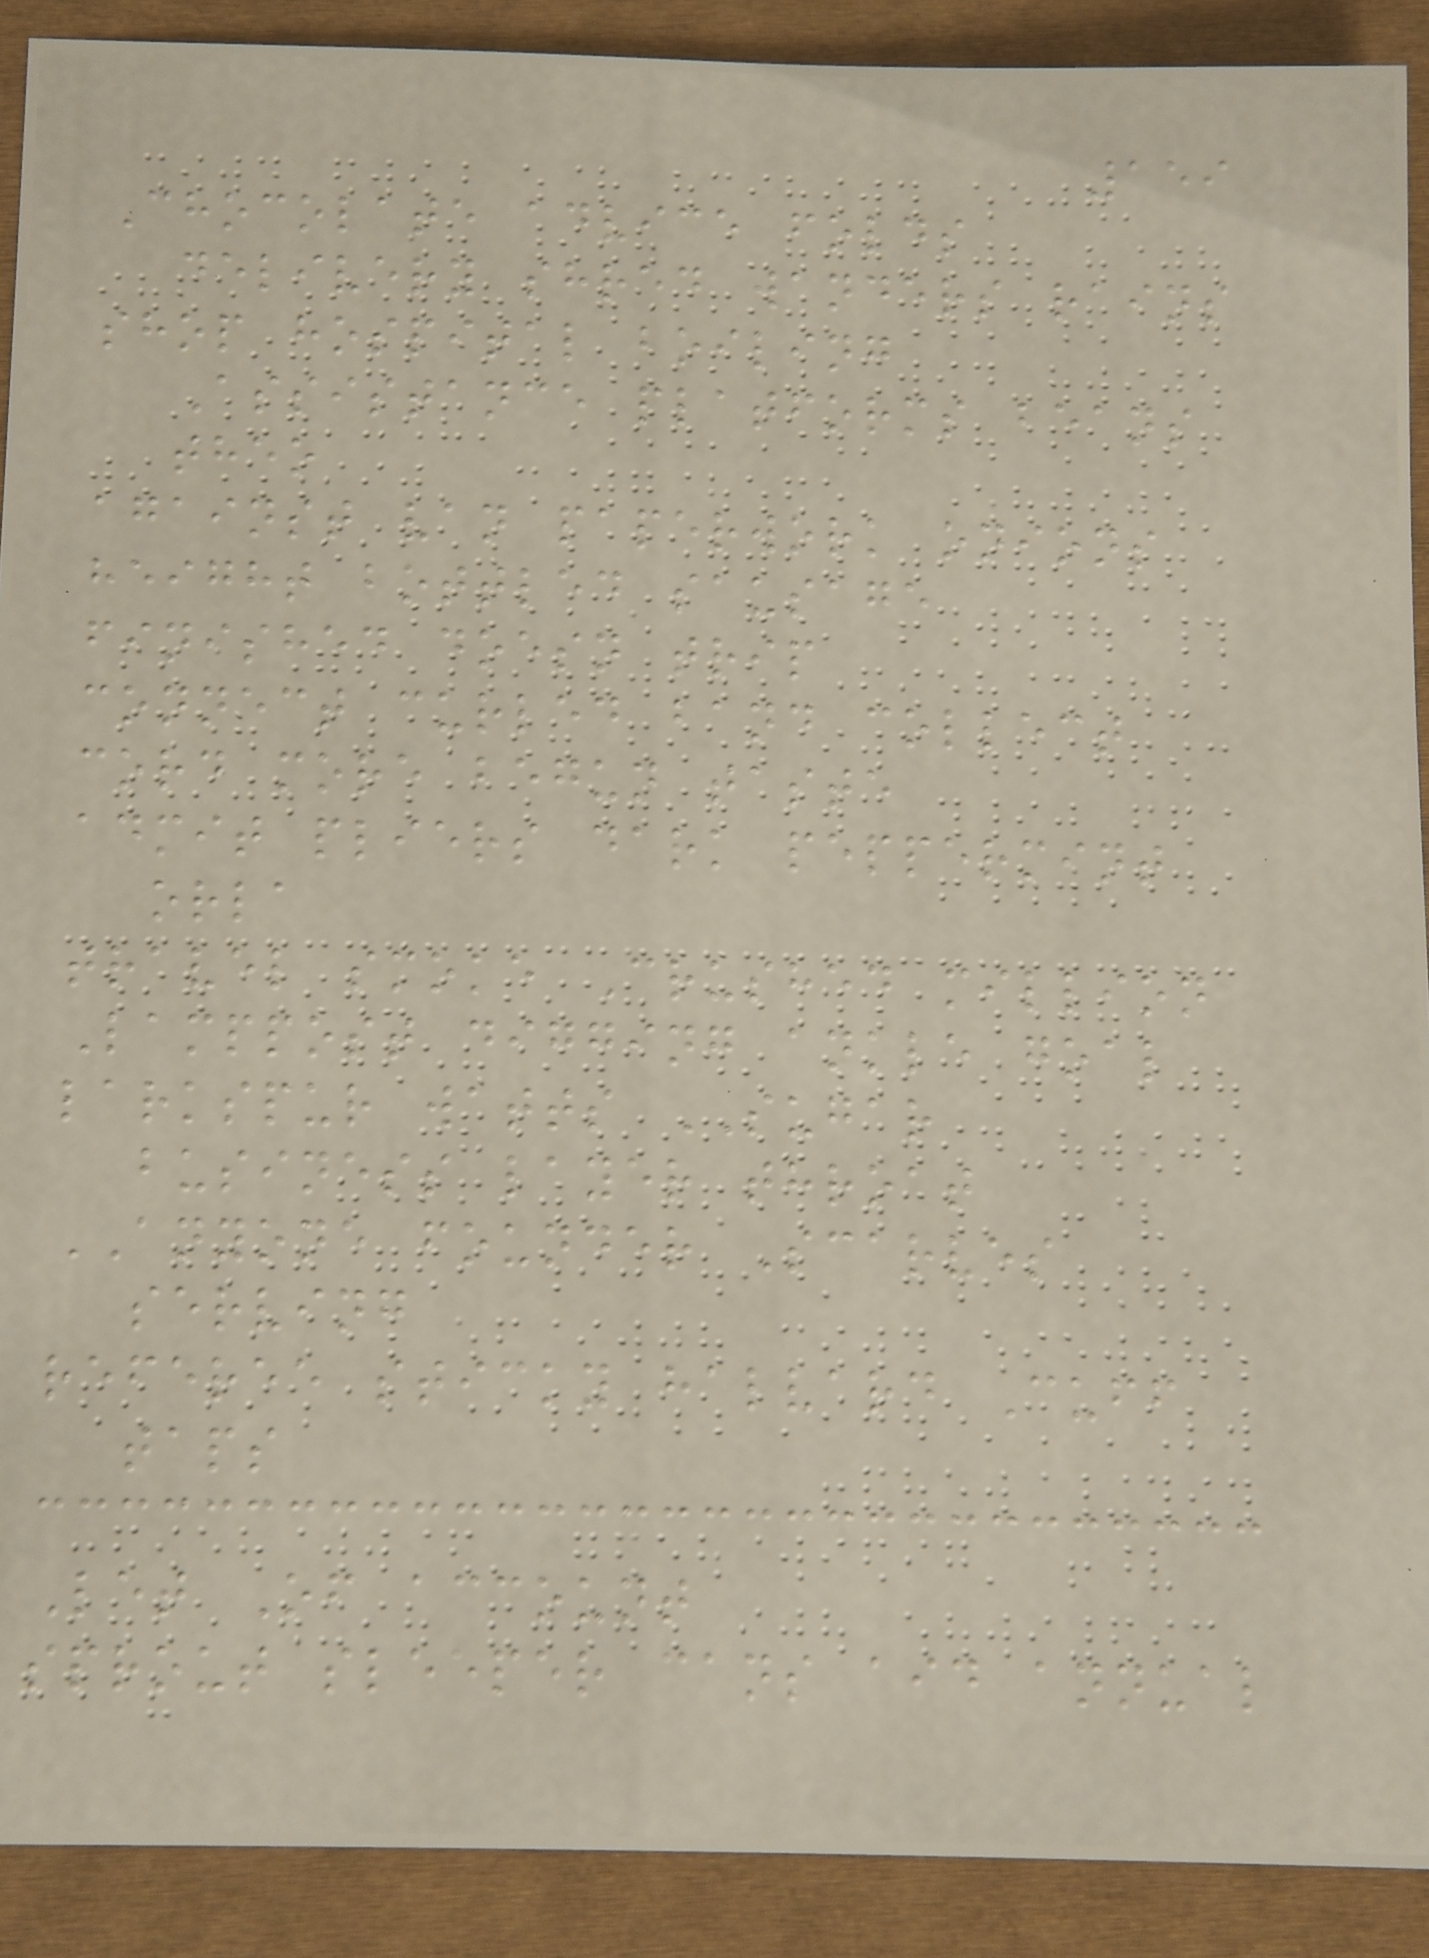159
Chocolate advice folds
delivery shred wanders rains
shop hospital boiling
Assistance platforms beans
theo
against van paperwork onions
height bottled sausage
finished doesn trip
connect curled band collect
cord more begun taste
admit pliers dark peppermint
orla
travel smoke Crushed million
Lamppost digging ankle goal
larkspur watts SUGAR
business layer throat
ANYONE founder Scarves
serving
referee sticky halvard Cuff
taps
Let Of account
sprout sleeper cans aid annual
